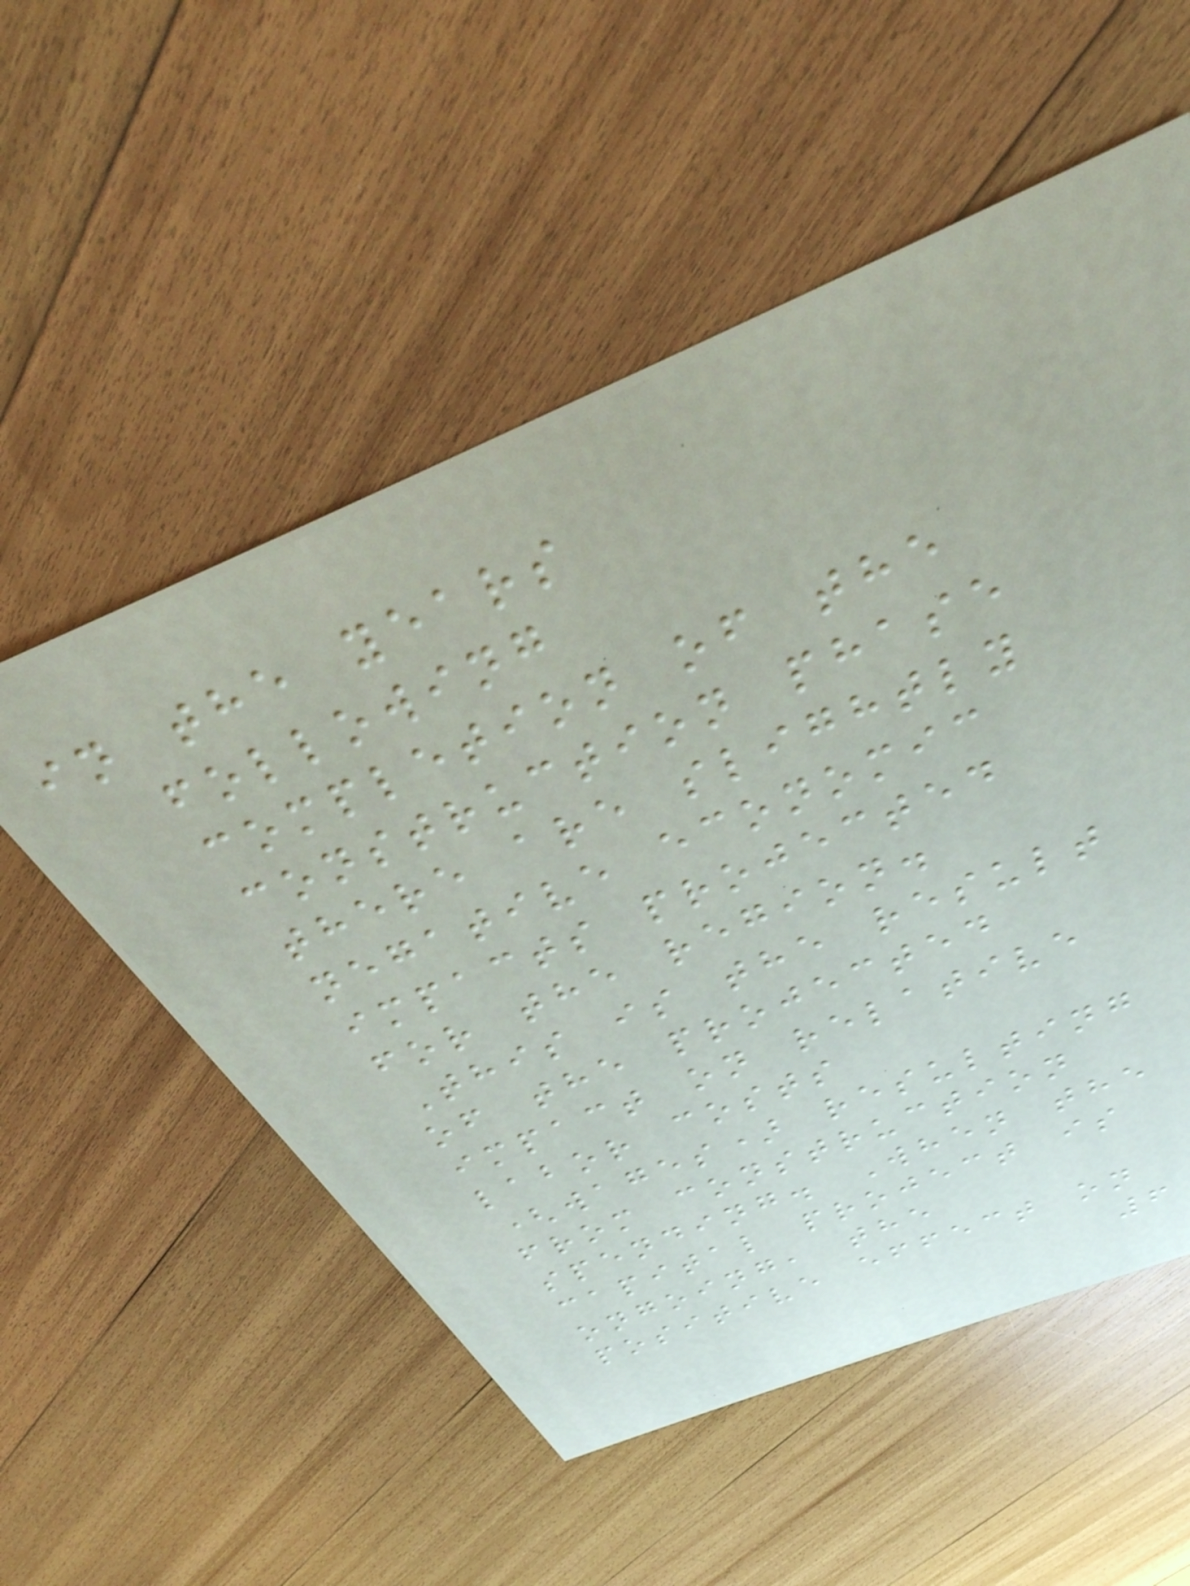in the years
following
completion of the
construction phase
there are slightly
negative economic
impacts projected
for the region.
This is the result
of the projected
impact on relative
labor costs
(wages) resulting
from construction
spending. When the
capital project is
ongoing, the
positive effect on
6
